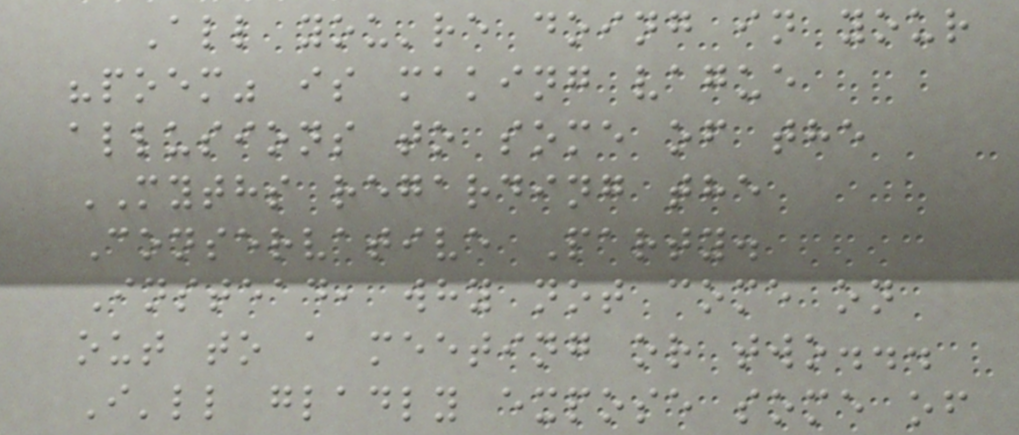All you're doing in your
"poem" is making vague
allusions to some of the
MYTHS regarding the
Conservative Party.
Instead, why not come on
out to a meeting or two...
I'll gladly expose some of
